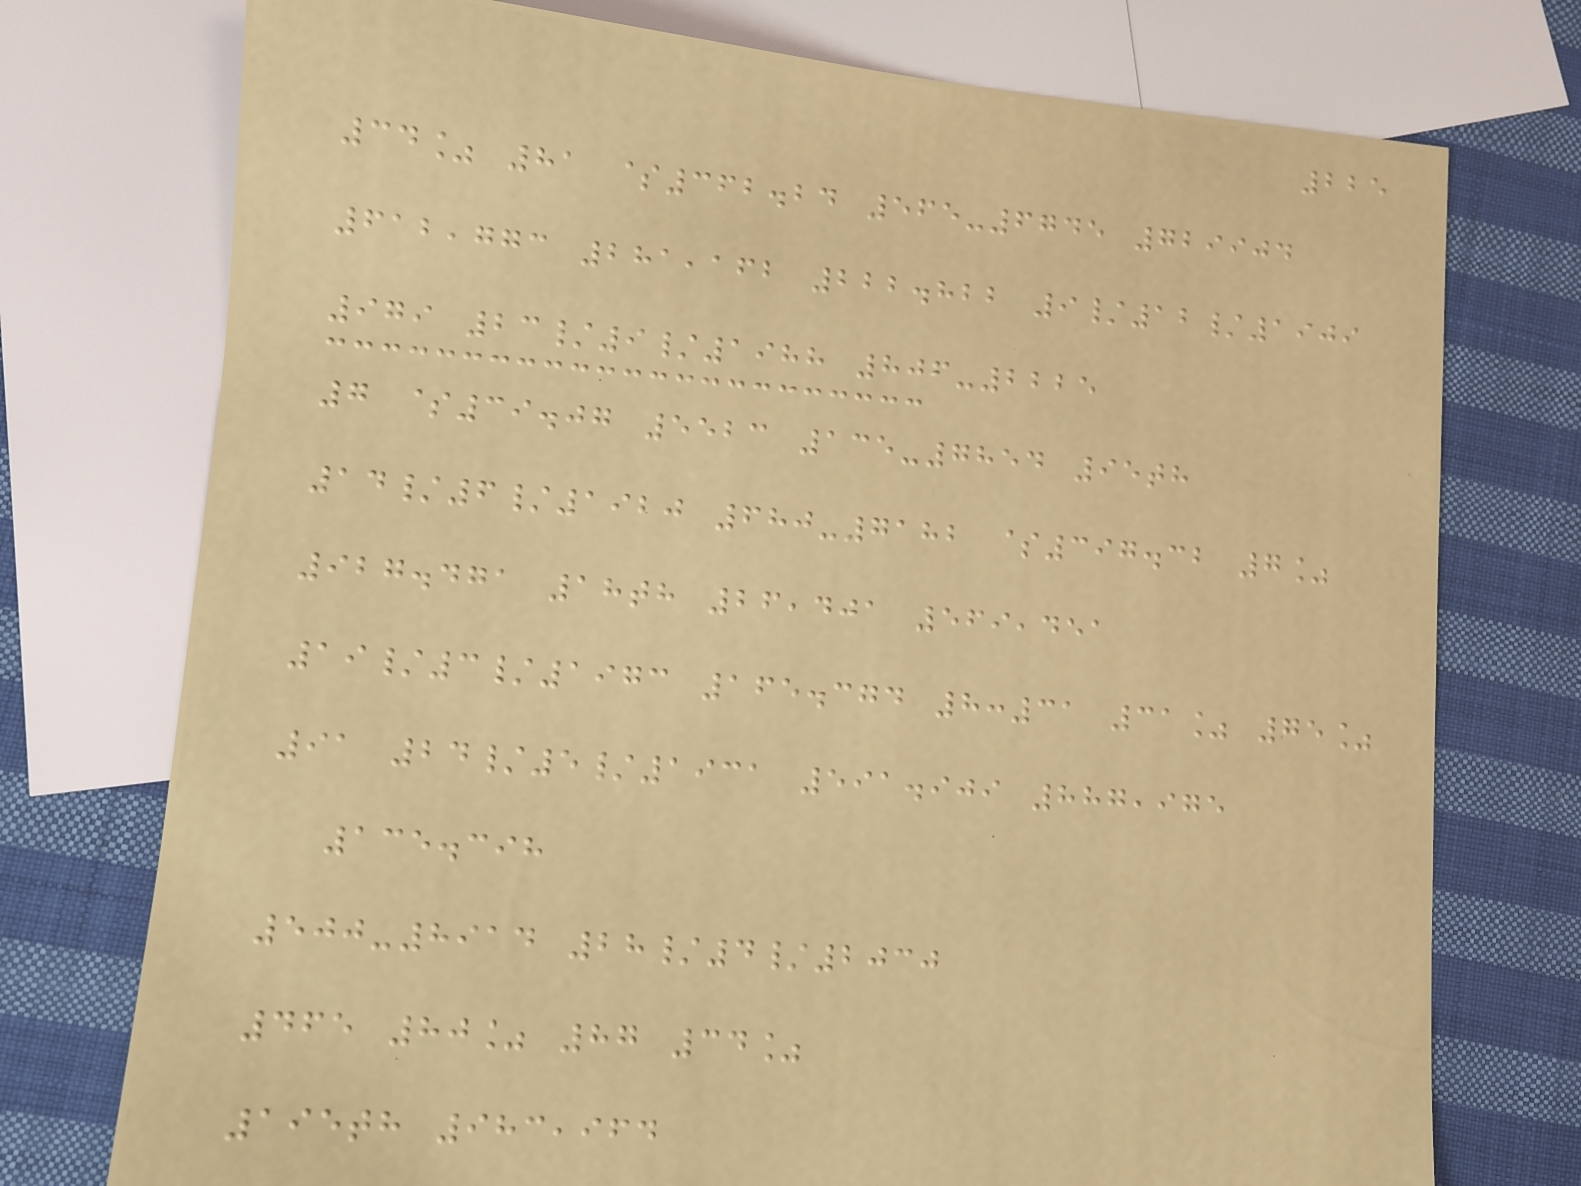225
34% 81 $362.24 565-6745 729904
612,773 281,162 222.822 9/12/1909
979 23/9/1988 806-2225
7 $39.07 5523 135-7854 95th
14/6/1920 680-7182 $397.32 7%
927.471 18th 26,401 569,451
19/3/1973 165.374 8:31 31% 75%
91 24/5/1931 591.909 887,975
135.398
500-8914 28/4/2030
465 80% 87 34%
195th 983,964
